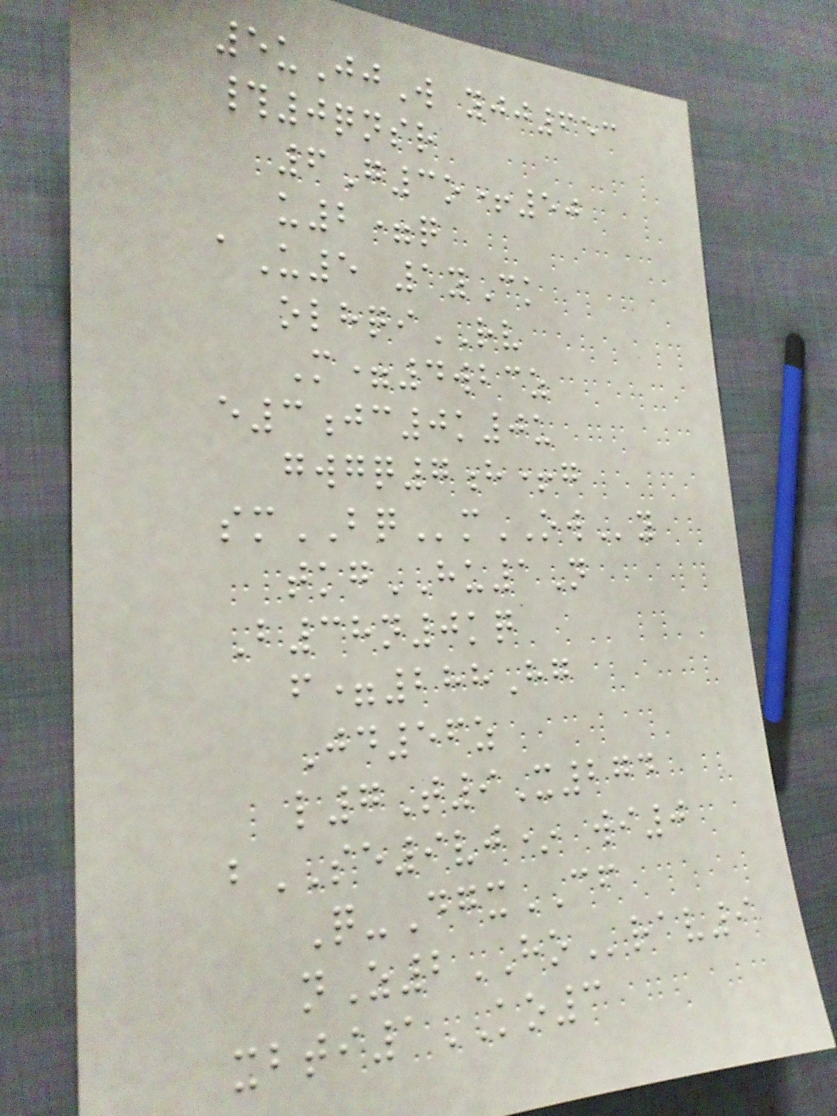5uJjW yjj653
#0qnsr
6G3o+50
u2=q
aU5 1yCk
olhqiRV
M=4wbcz
e3jc0k0u
gwgq7h+g
smBQmOWy
tkgHU1N
B38n0kq
f=288Hg
Jd56z
l7T9X274
bSE9vj* wi0
Q-DgxCF
nZ2HOrav9
xbti1KO3
